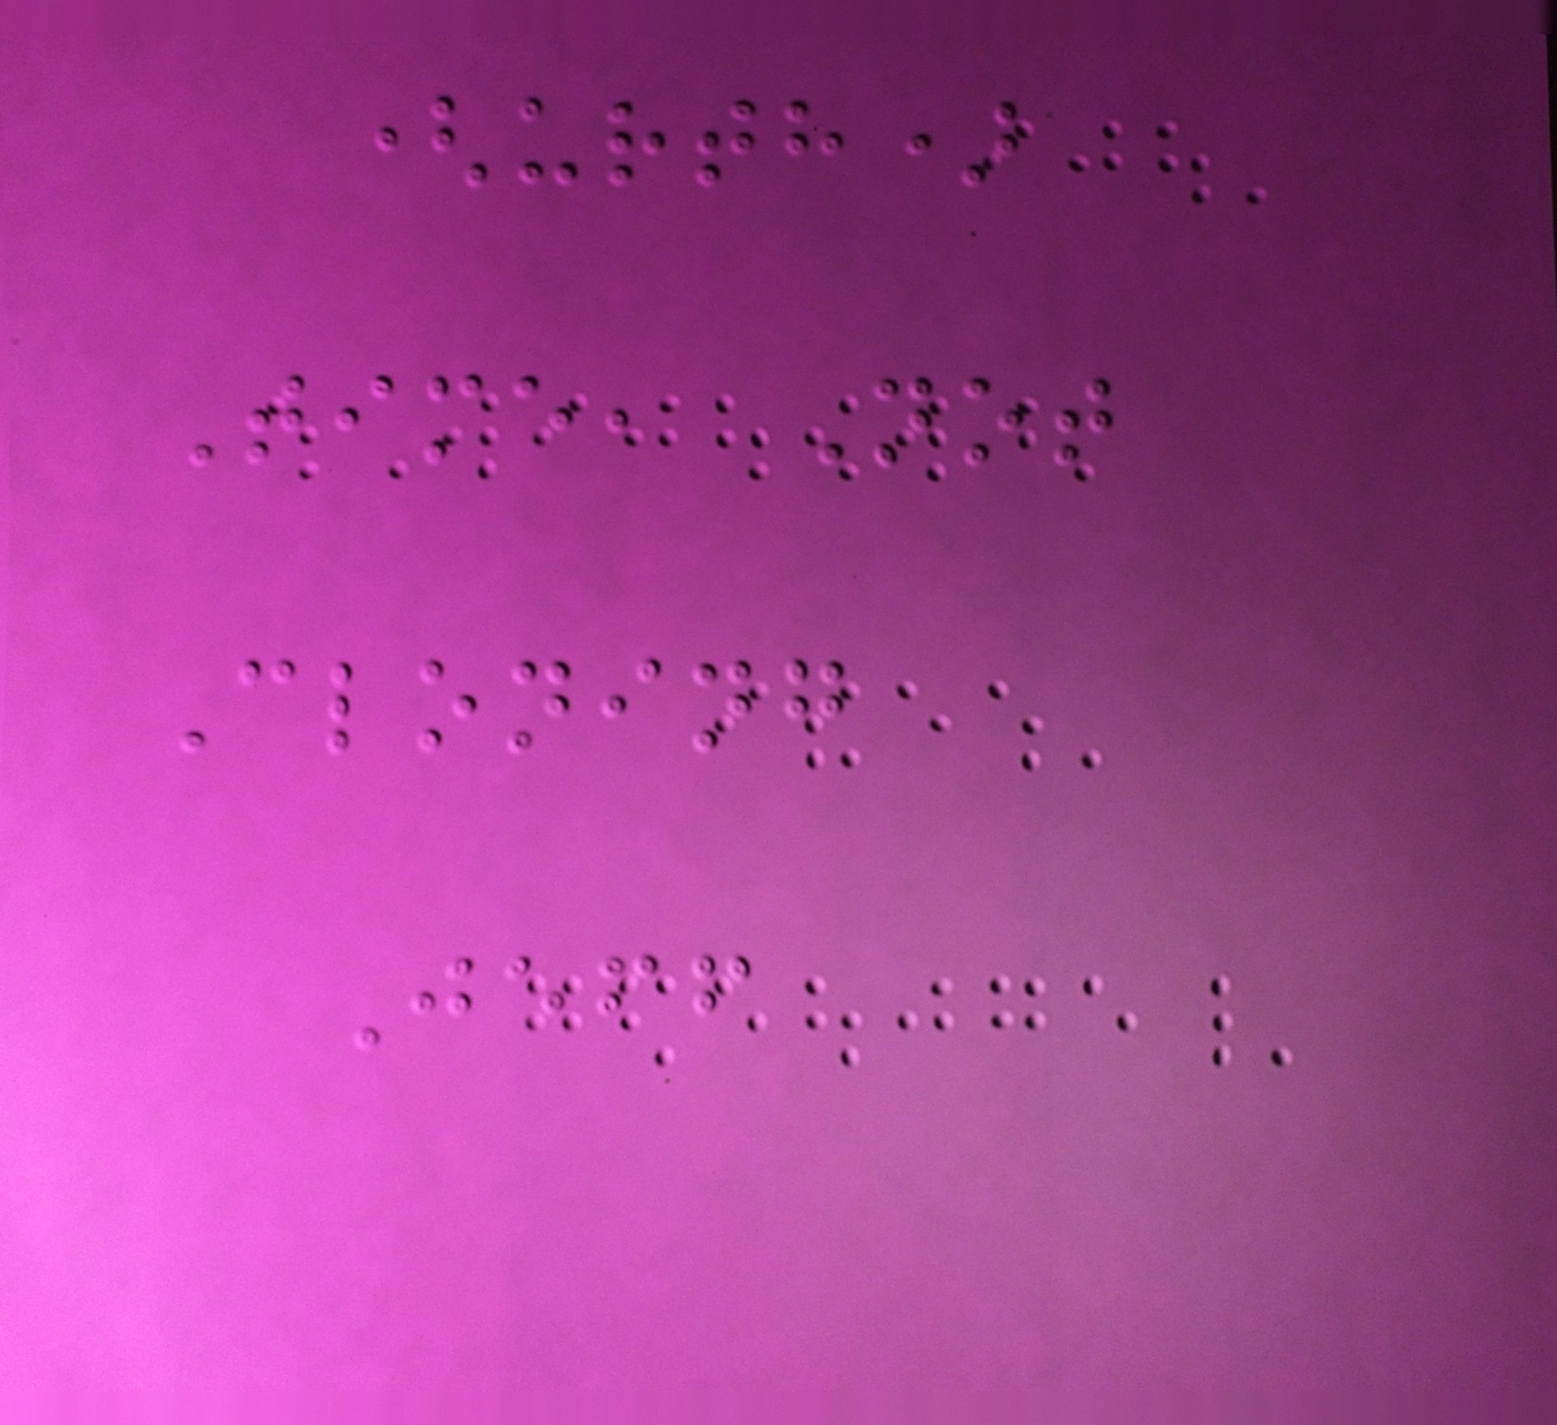(urth)
Time, Not
Cloning
Jeff
